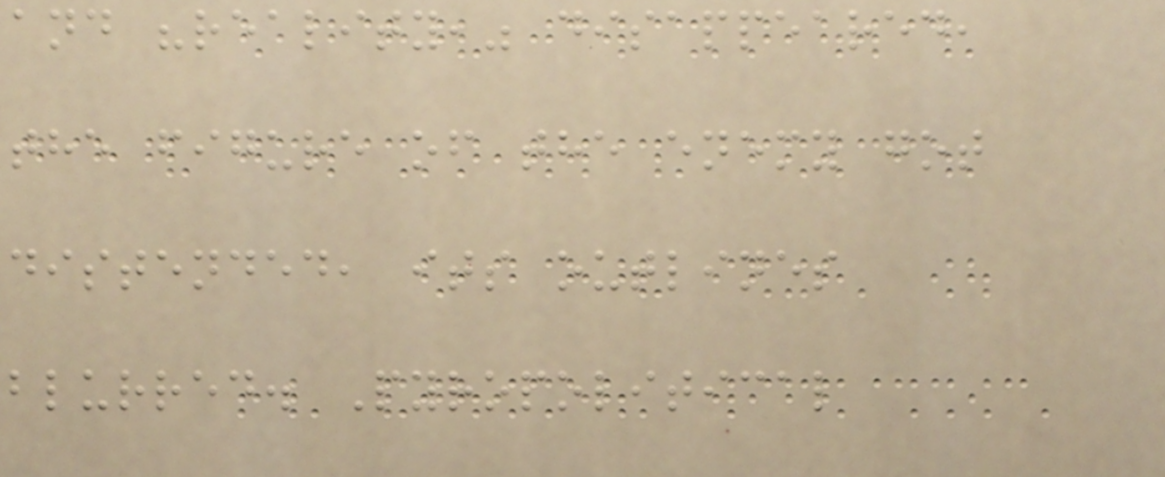and "reality," disappeared,
the figure of the enemy got
distended, its outlines
blurred. Pyropolitical
